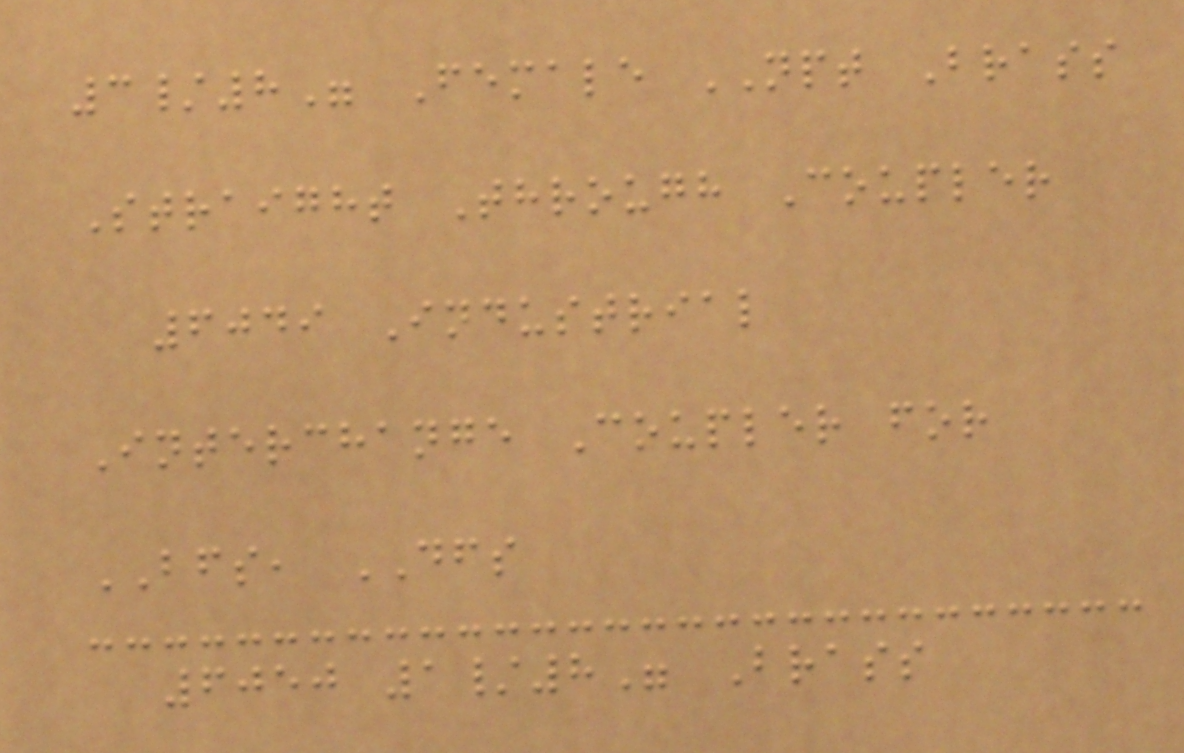3/8" Female NPT Brass
Straight Through Coupler
6049 Industrial
Interchange Coupler for
BFS, DFS
6050 1/8" Brass
